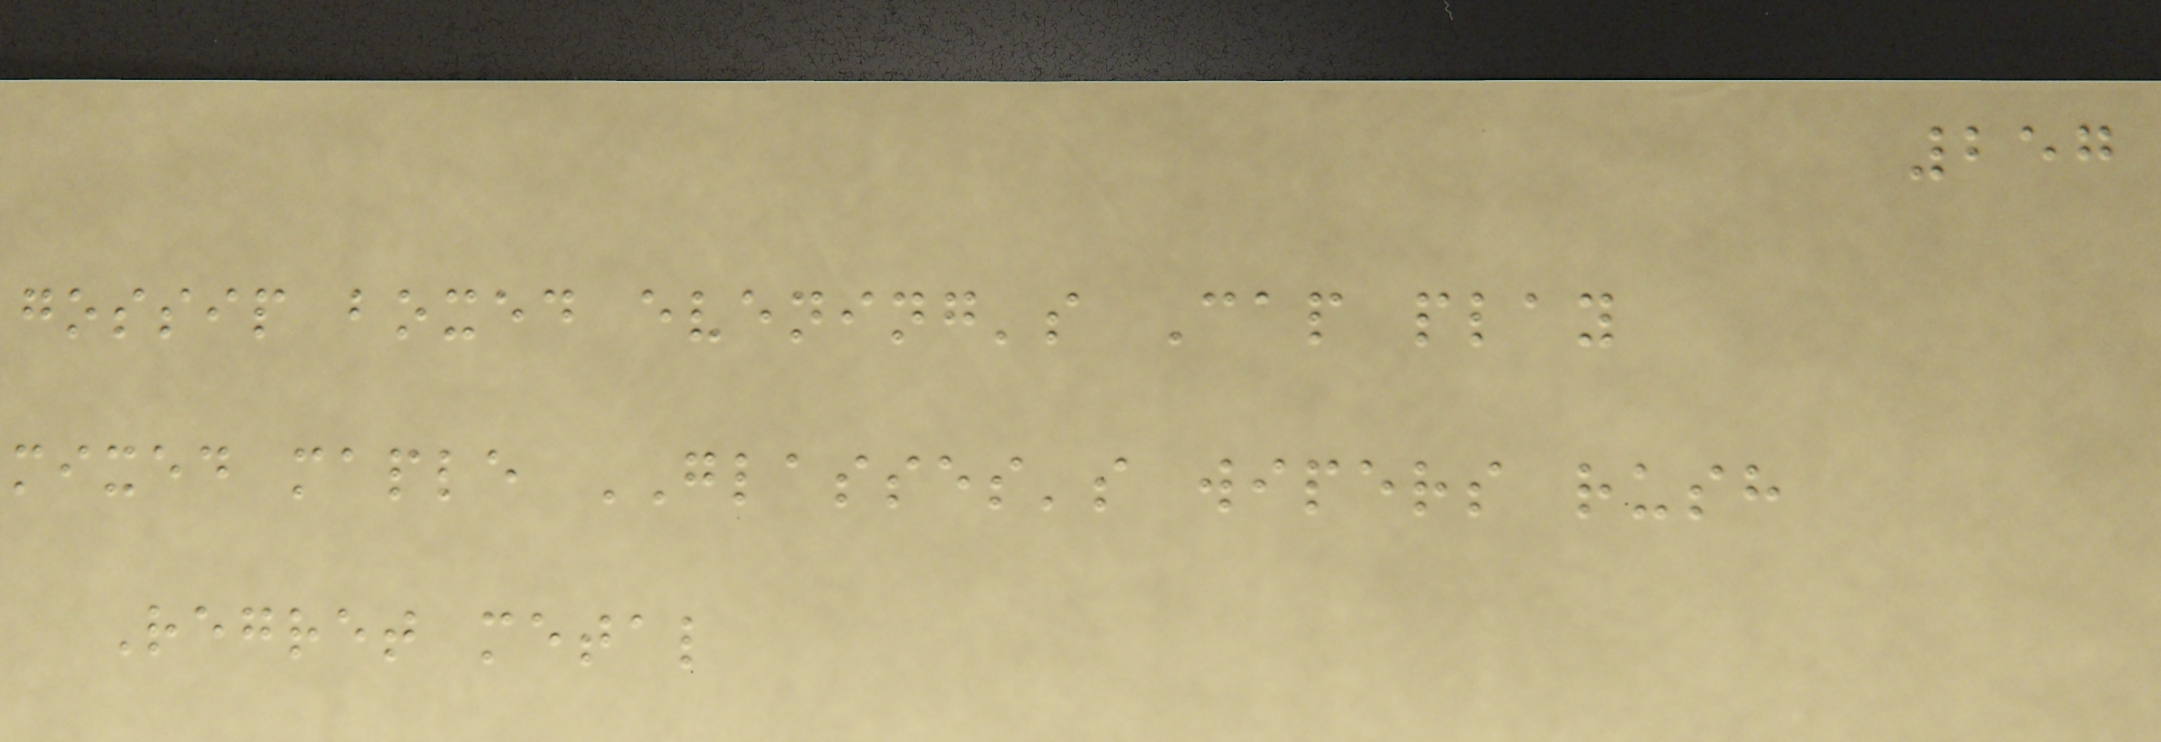257
gossip boxed evening's Cap play
mixed maple GLASSES's wipers rush
Regret metal
